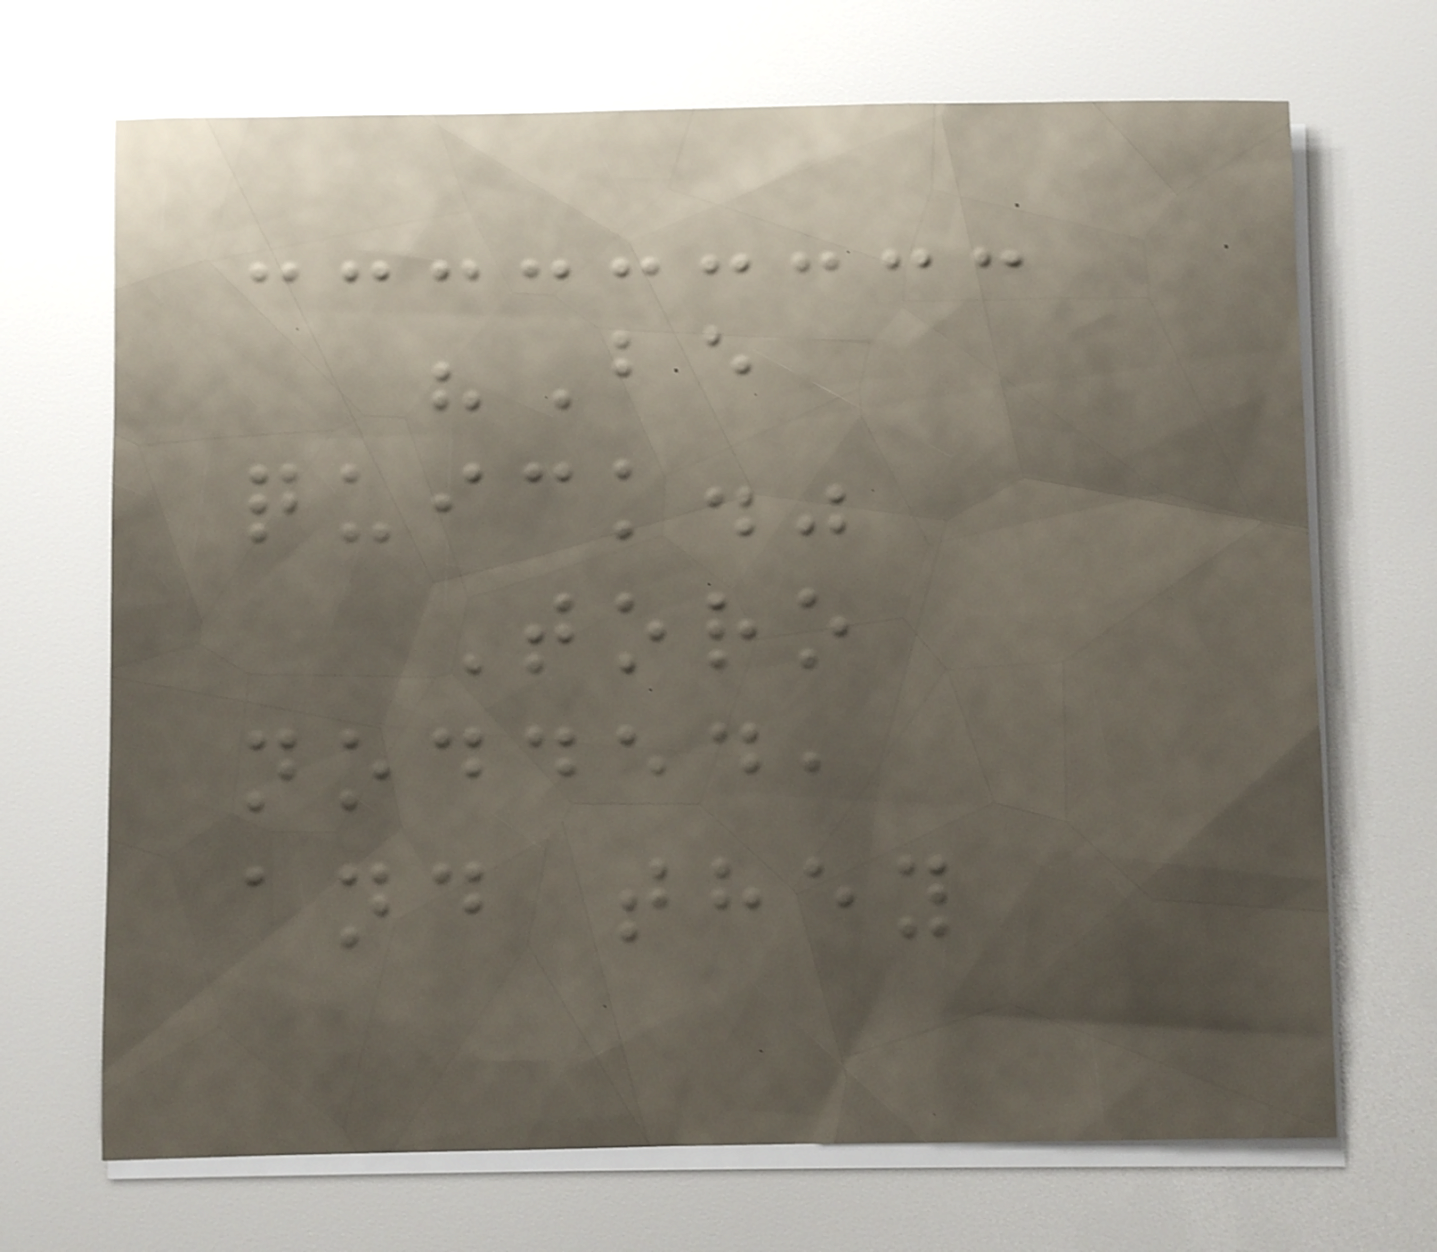"Be
quick."
Toro
nodded,
and they
